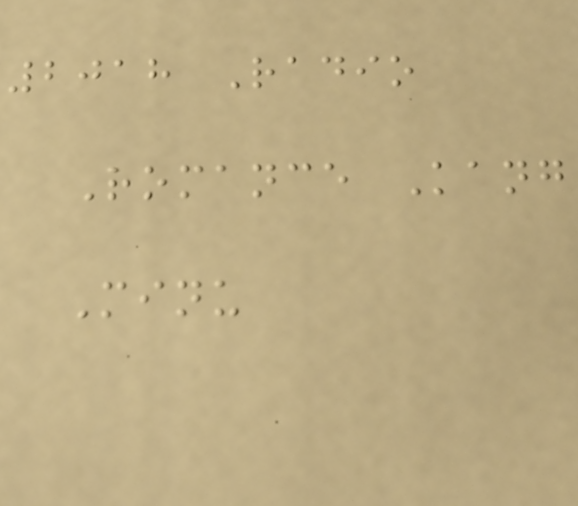2018 Radio
Romance Kang
Minu
